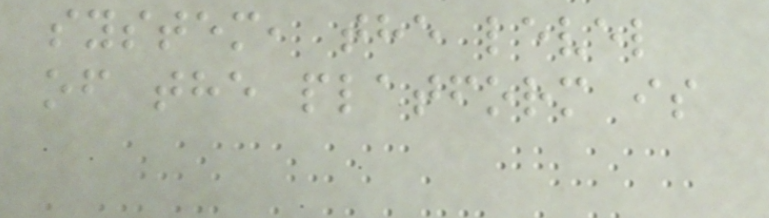system, the level
of the platform is
